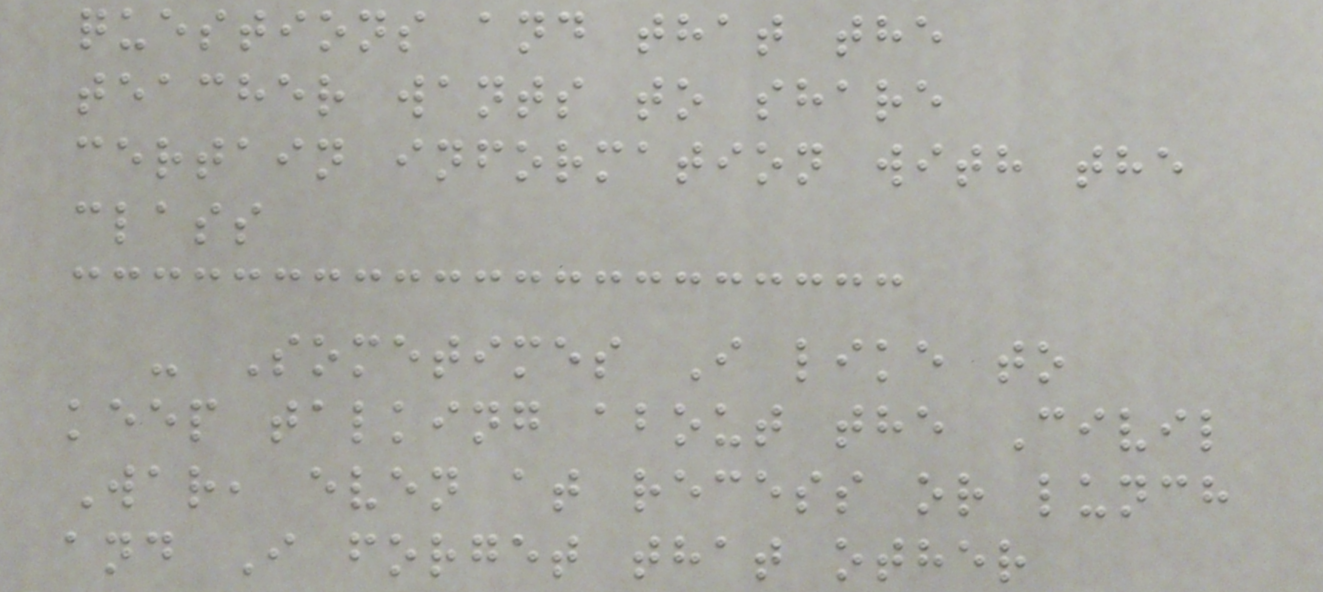questions and that the
teacher wants to share
certain information with the
class
- Sometimes I like to
keep talking about the Civil
War, even at recess or lunch
and I forget that other
